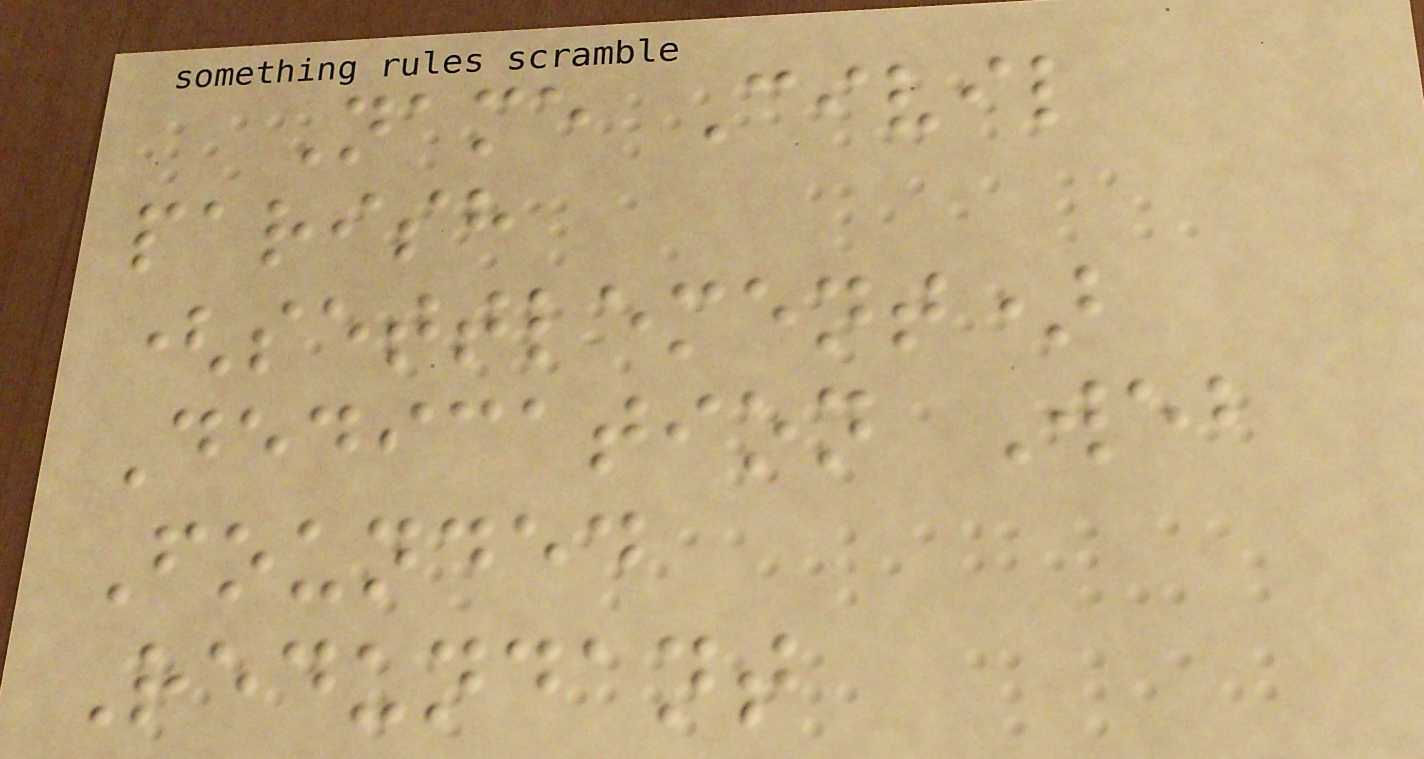Name Civil
parish
(settlement)
Dedication Web
Founded
Redundant
